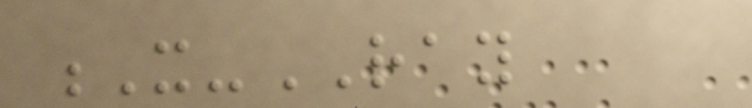X-RAY
